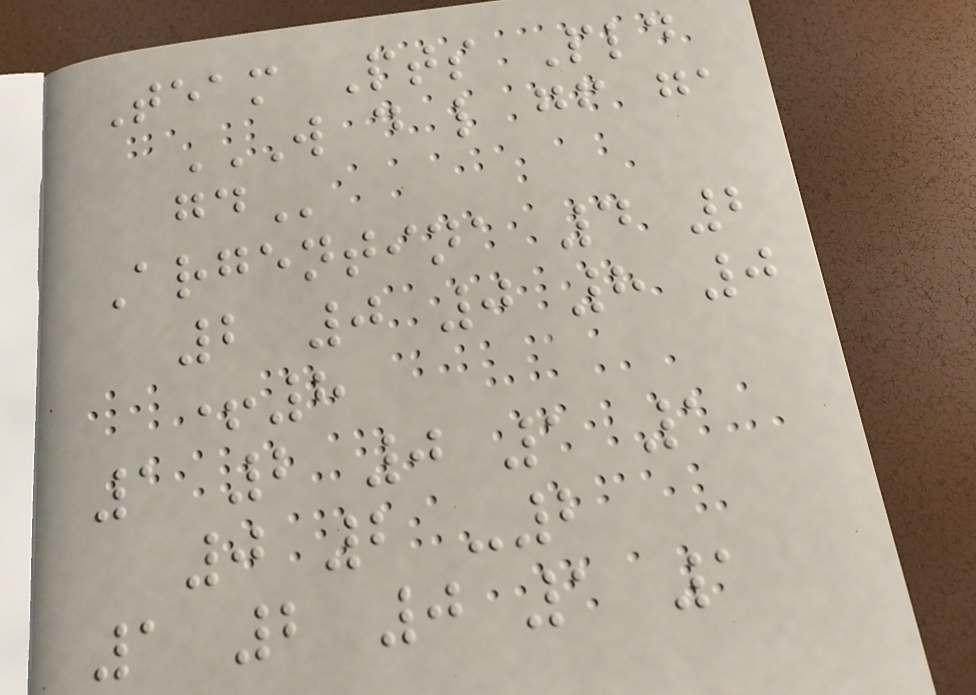Team Pts Pld
W D L GF GA
GD
Argentina 4 2
2 0 0 8 0
+8
1 2 0 1 1
0 2 -2
1 2 0 1 1
